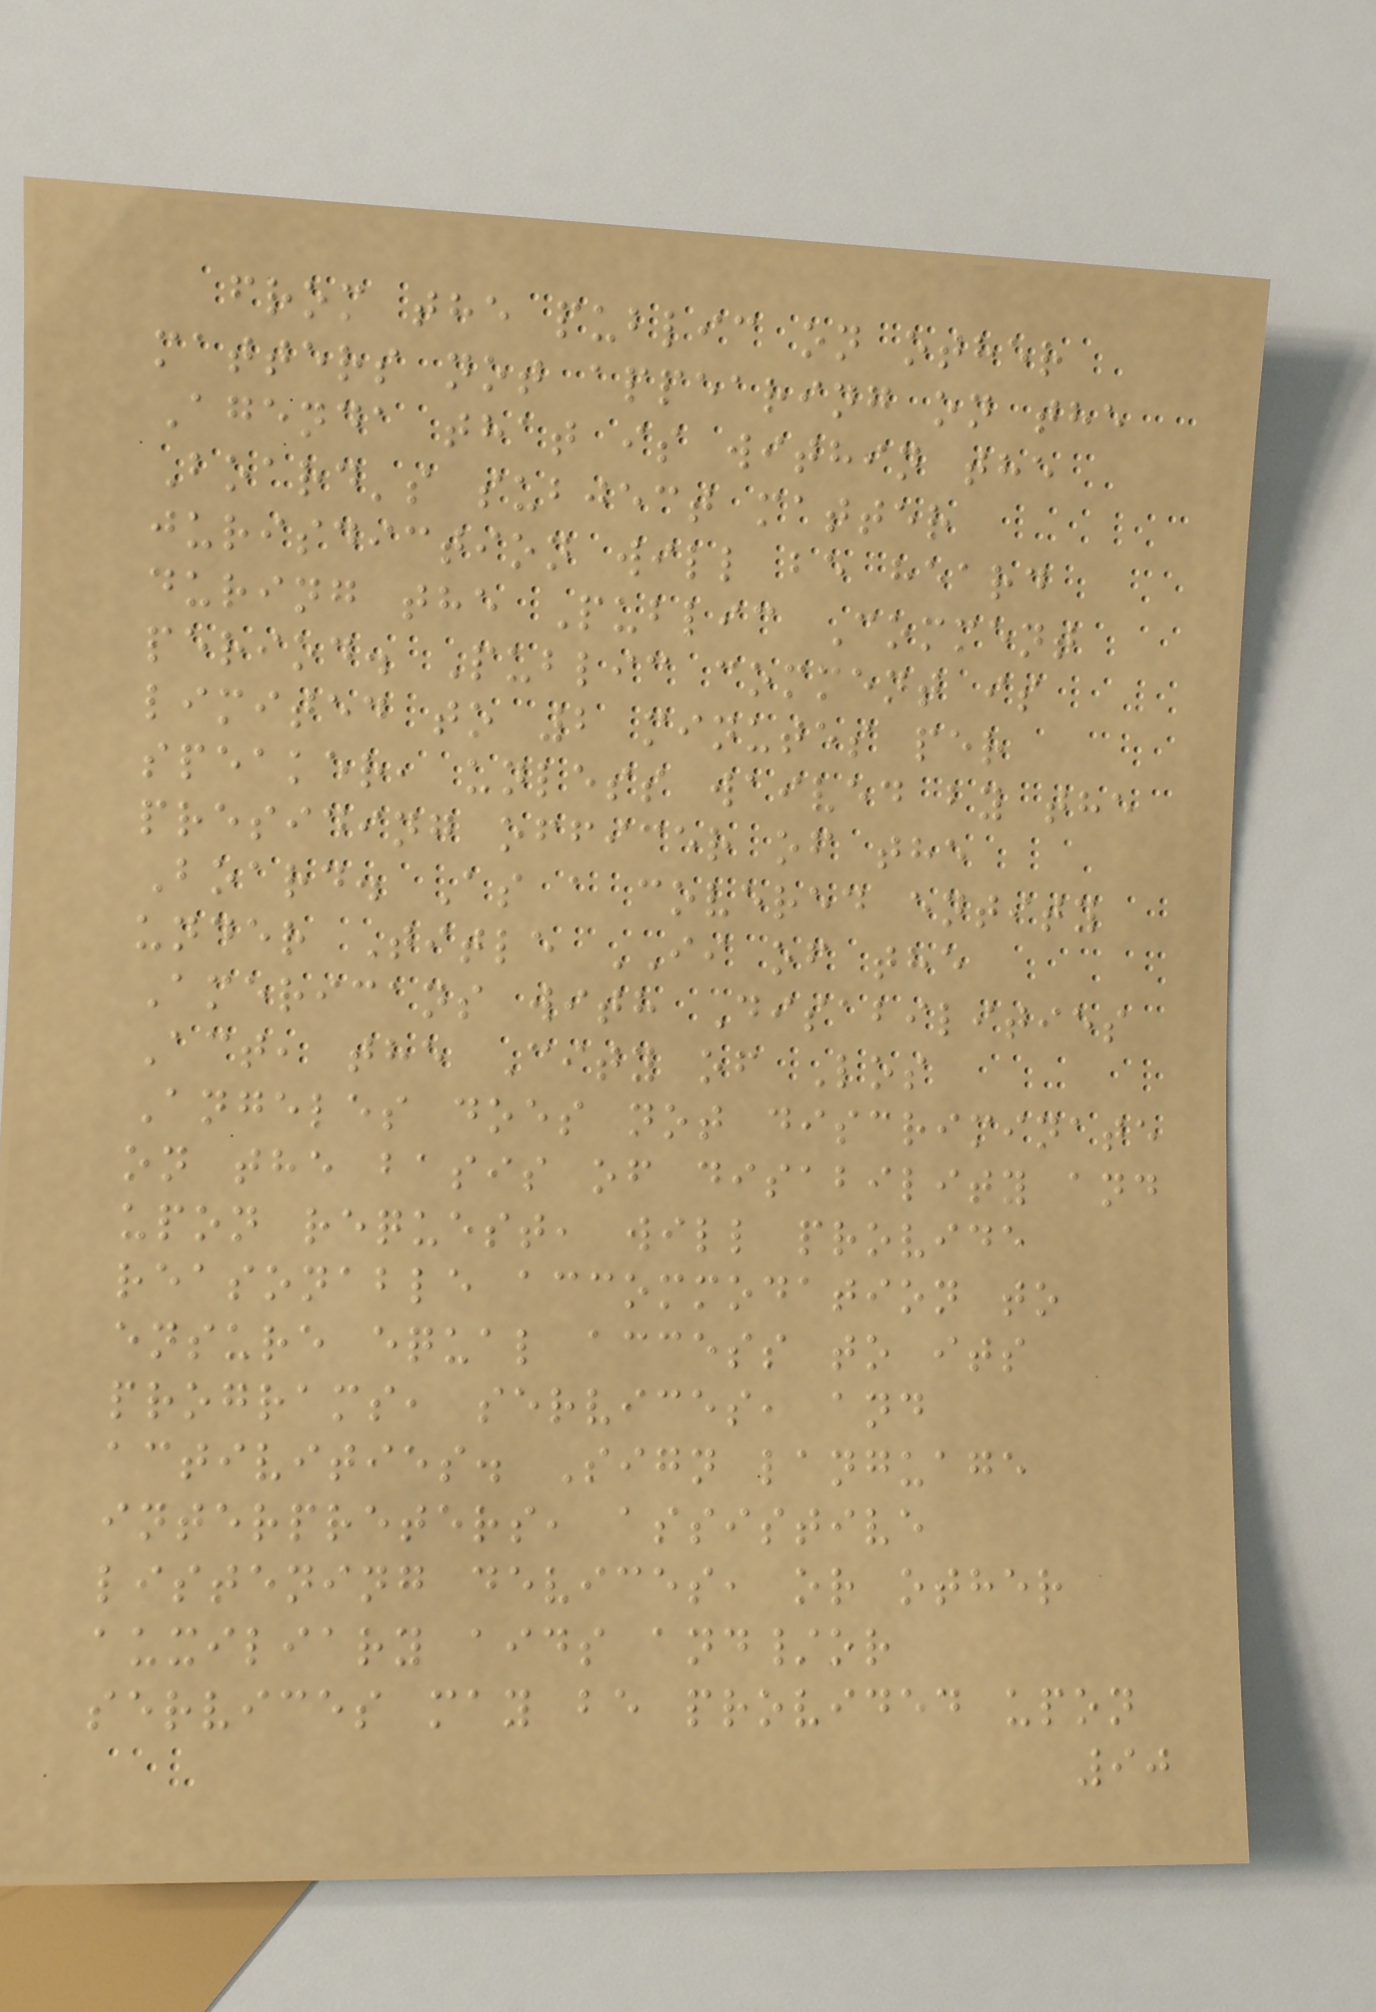from the public on other
matters not appearing on the
Agenda that is within the
Board's subject matter
jurisdiction will be heard
during the Public Comment
period. Public comment is
limited to 2 minutes per
speaker, unless waived by the
presiding officer of the
Board. As a covered entity
under Title II of the
Americans with Disabilities
Act, the City of Los
Angeles does not discriminate
on the basis of disability and
upon request, will provide
reasonable accommodation to
ensure equal access to its
programs, services, and
activities. Sign language
interpreters, assistive
listening devices, or other
auxiliary aids and/or
services may be provided upon
90
